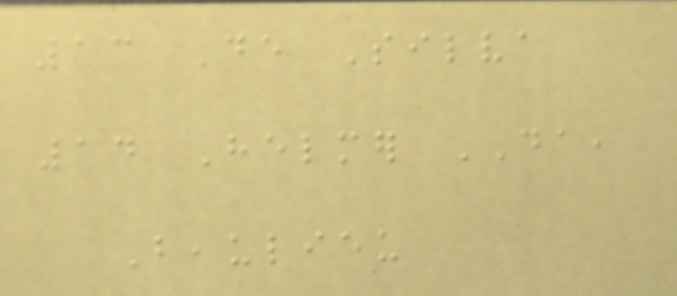13 De Silva
14 Helmer DA,
Beaulieu
